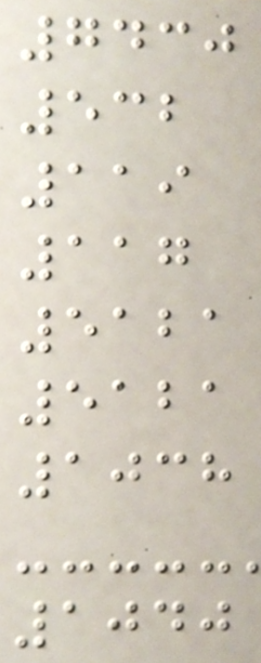7430
532
119
117
5121
5121
1038
1040
